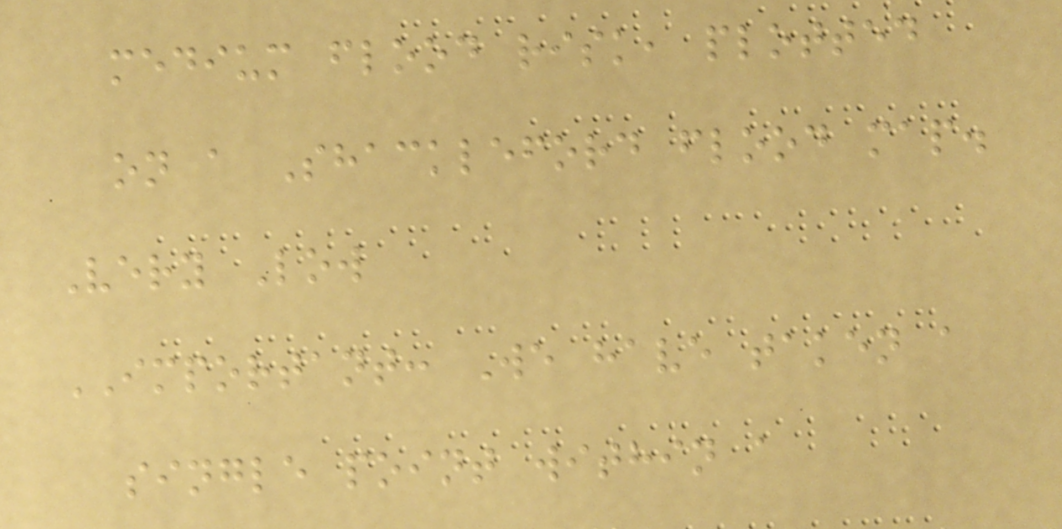medium flood risk, plotted
on a Shackleford flood map.
Very Low
IMPORTANT: We have taken a
single point within a
